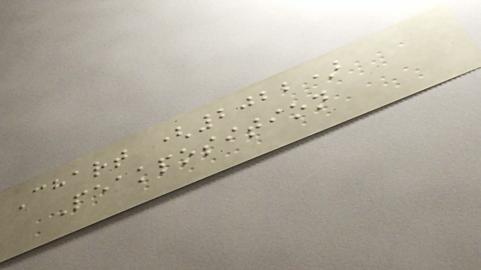Chart (2022)
Peakposition
